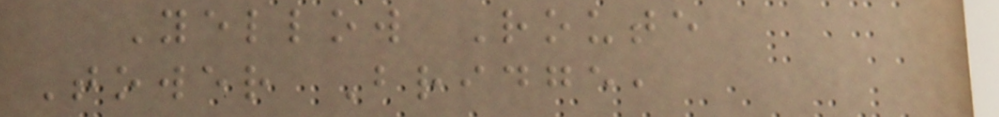Yellow Route
Tower Bridge,
